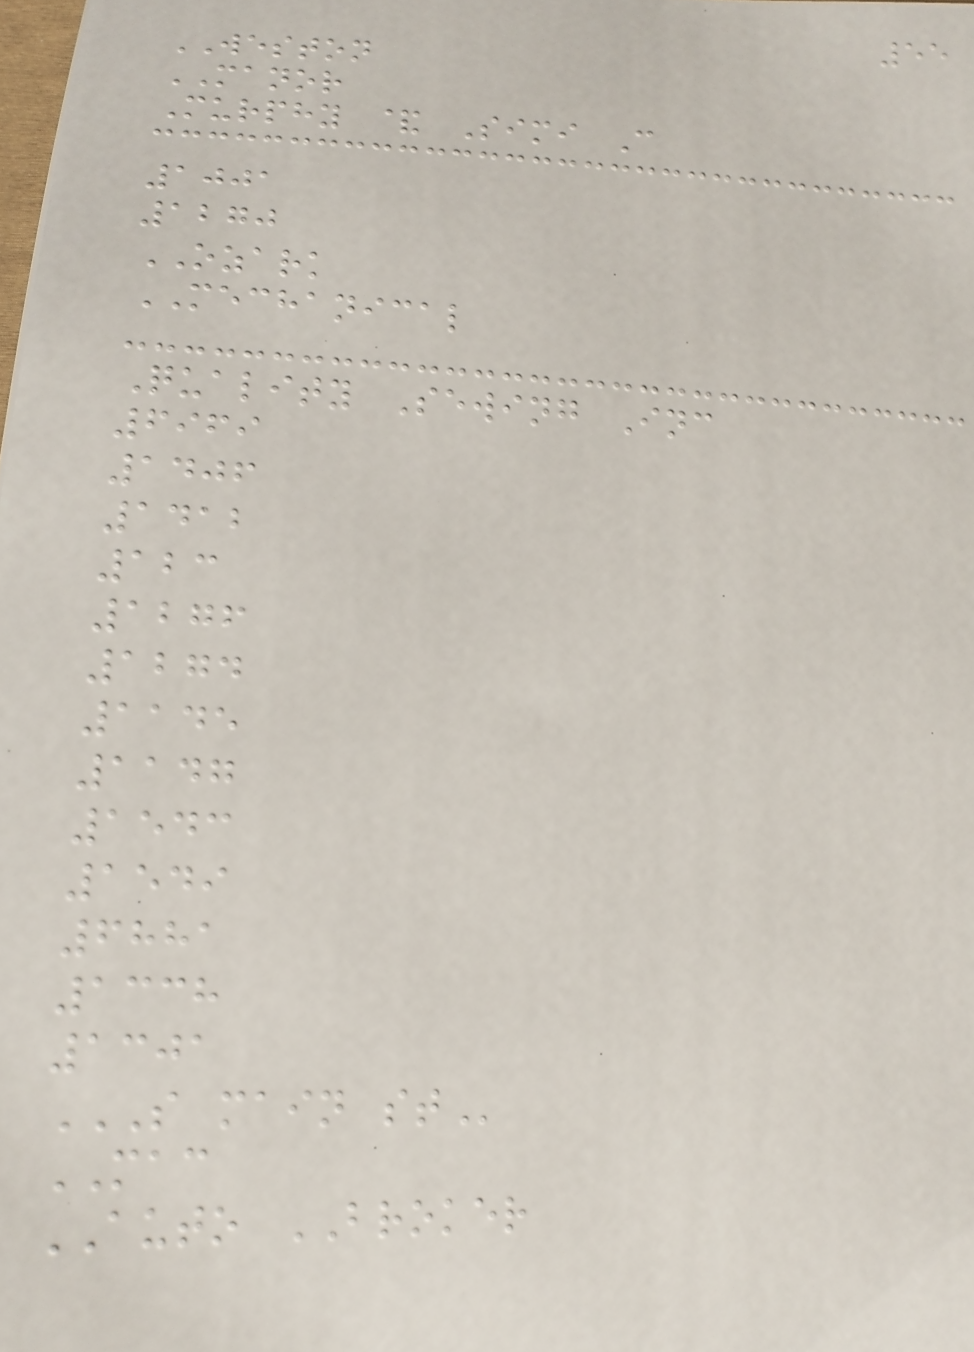55
WESTON
MANOR
Murphy & Simi C
1001
1270
OZARK
MECHANICAL
Quality Sewing Inc
6969
1406
1412
123
1276
1274
1145
1147
1543
1549
6881
1338
1301
S MAIN ST
MAC
AUTO BROKER
